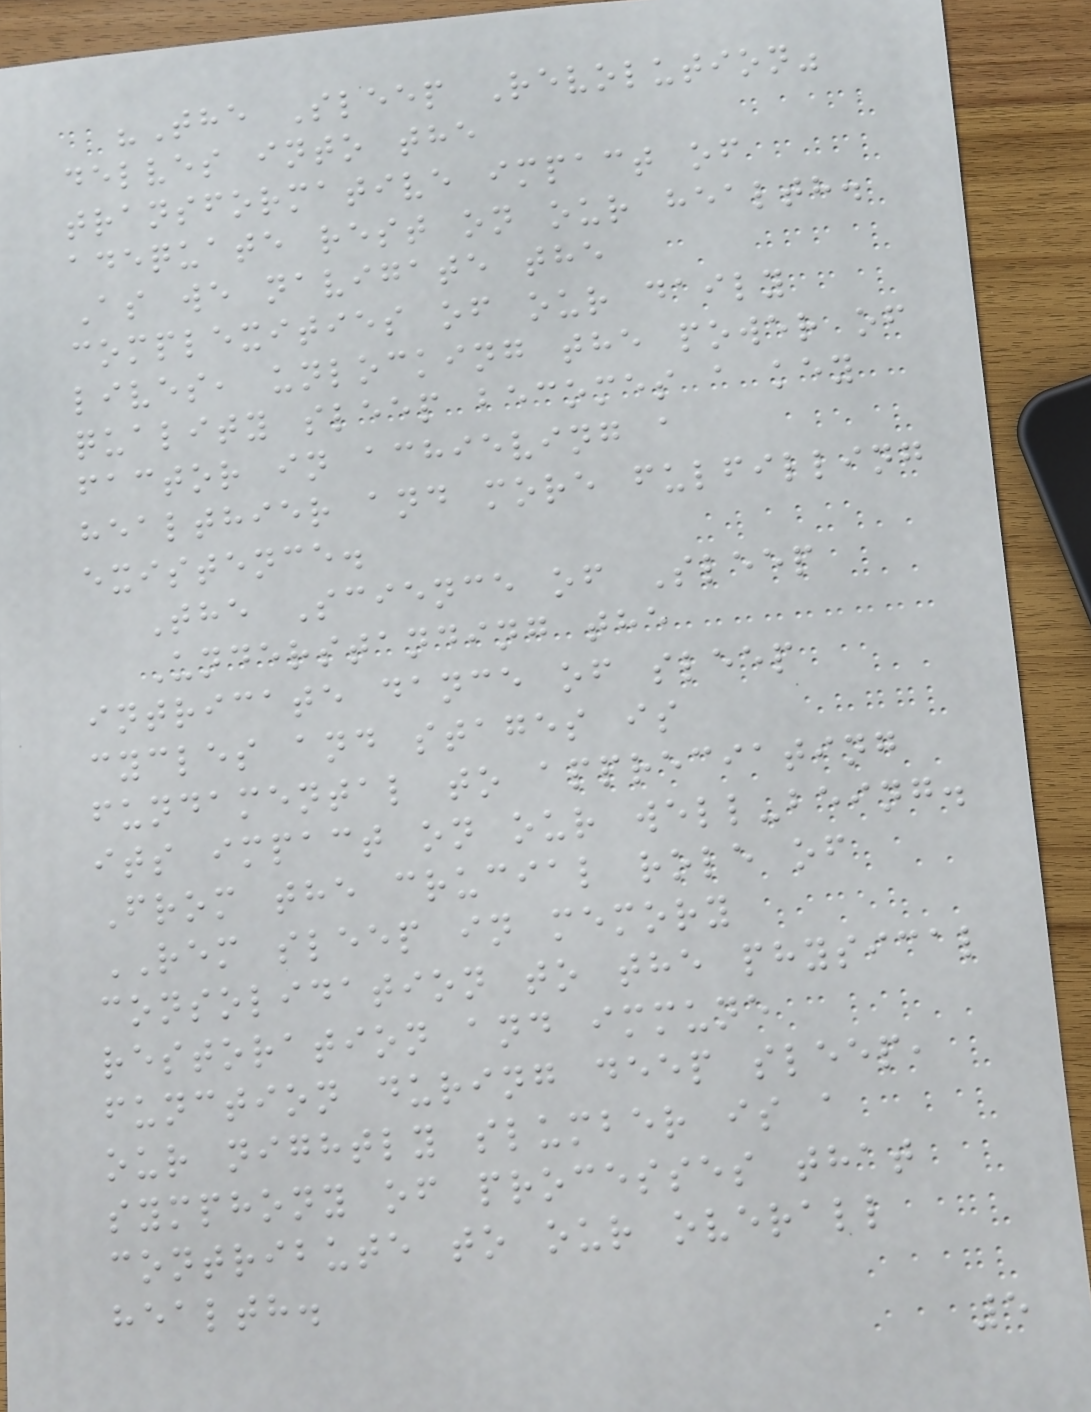"The Sleep Revolution"
delves into the
transformative impact of
adequate rest on our health.
As we navigate the
complexities of our daily
lives, unlocking the power of
quality sleep becomes a key
factor in achieving a
healthier and more fulfilling
existence.
The Science of Sleep
Understanding the
intricate dance of sleep
cycles and stages is
fundamental to appreciating
its impact on our well-being.
From the crucial role of
REM sleep in memory
consolidation to the physical
restoration and immune
function during deep sleep,
our nightly slumber is a
symphony of processes that
contribute to our overall
health.
5
